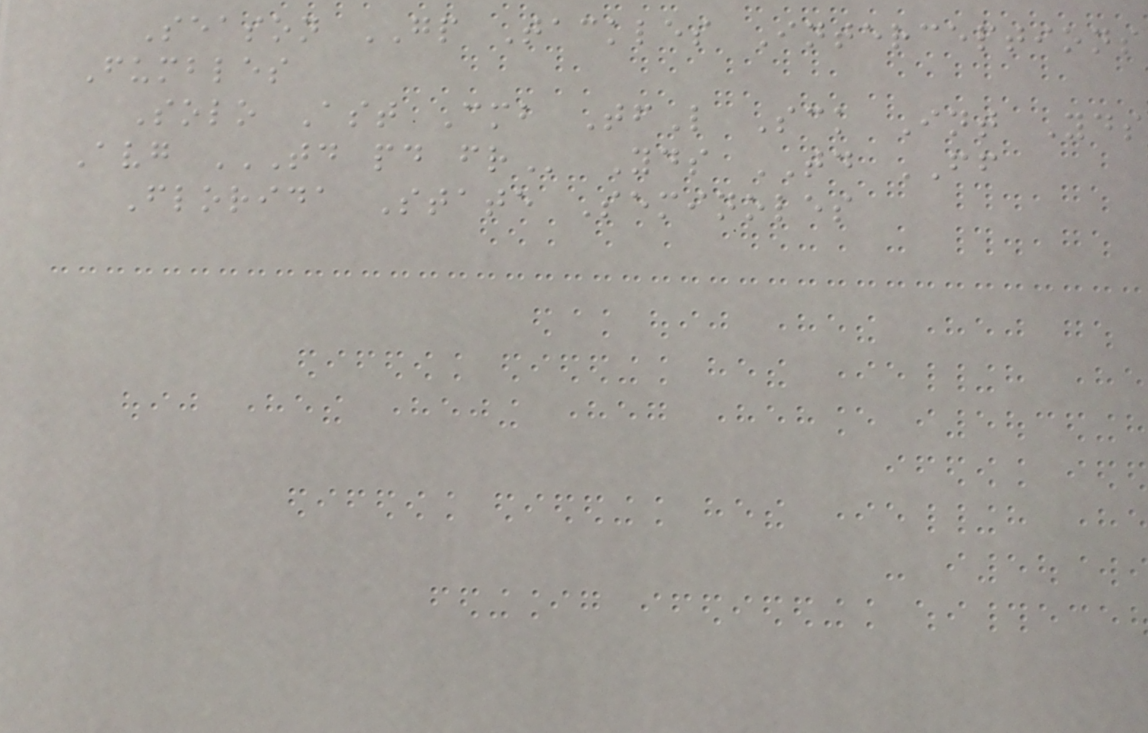Season GP Tackles Interceptions
Fumbles
Solo Ast Cmb TfL Sck Int Yds
Avg TD PD FR Yds TD FF
Florida State Seminoles
